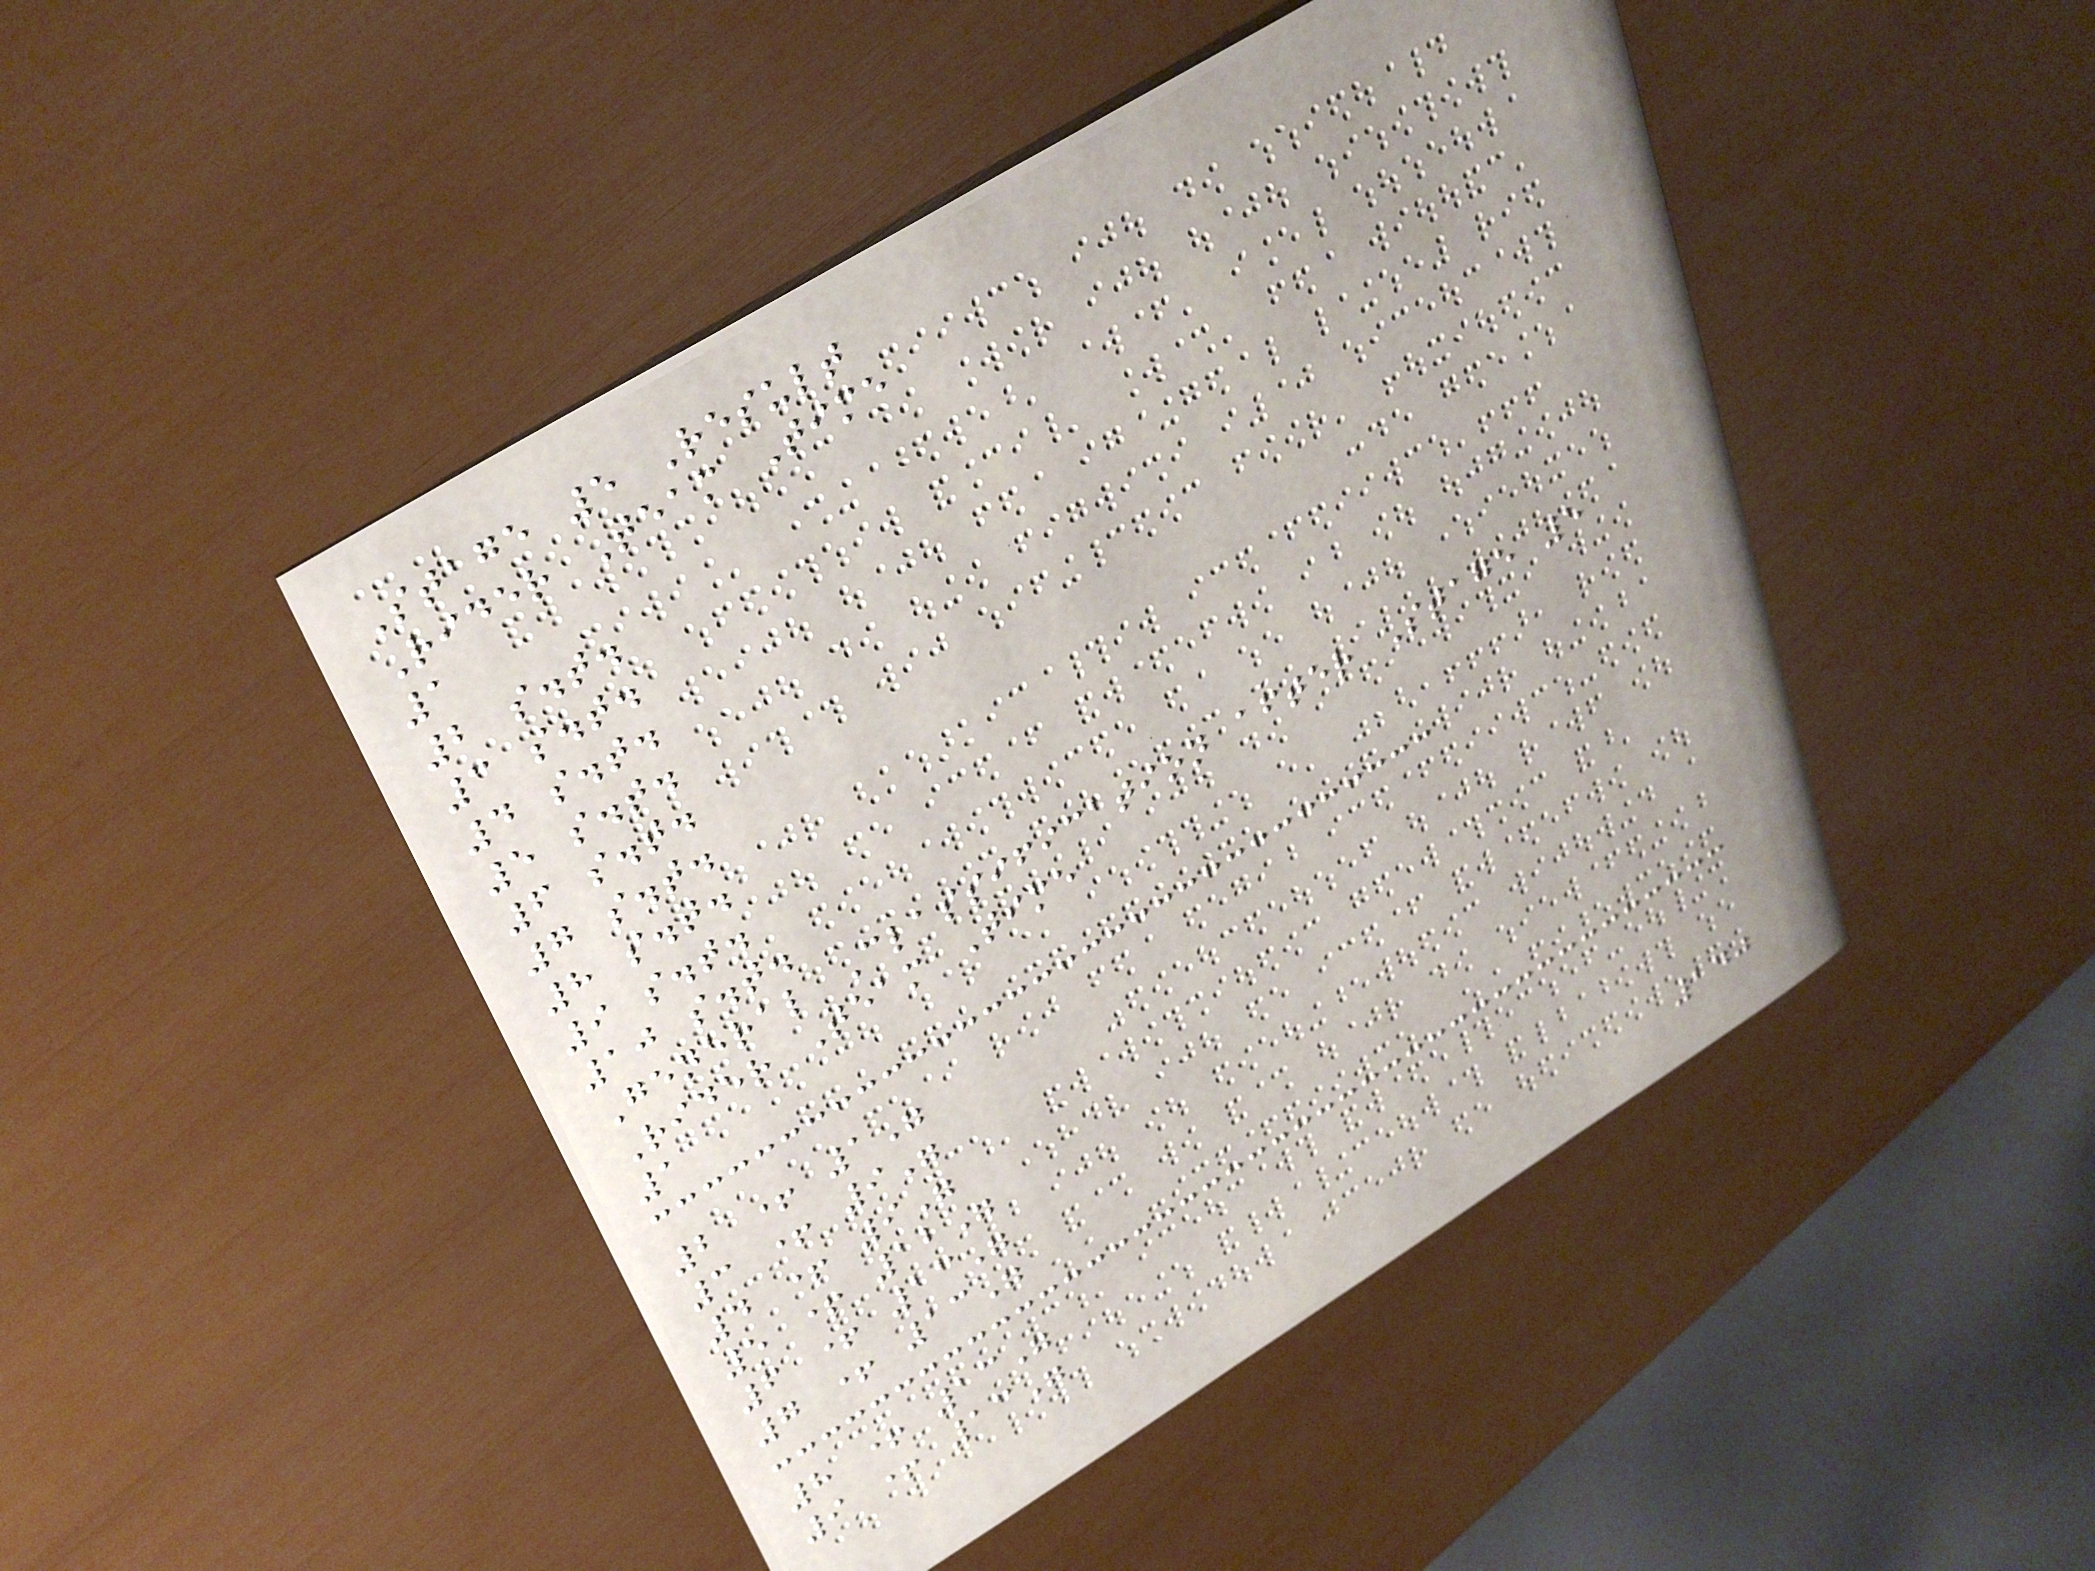Stage 5 Result
Rider Team Time
1
2 s.t.
3 s.t.
4 s.t.
5 s.t.
6 s.t.
7 s.t.
8 s.t.
9 s.t.
10 s.t.
General Classification after Stage 5
Rider Team Time
1
2 + 1"
3 + 9"
4 + 9"
5 + 12"
6 + 13"
7 + 13"
8 + 13"
9 + 13"
140
